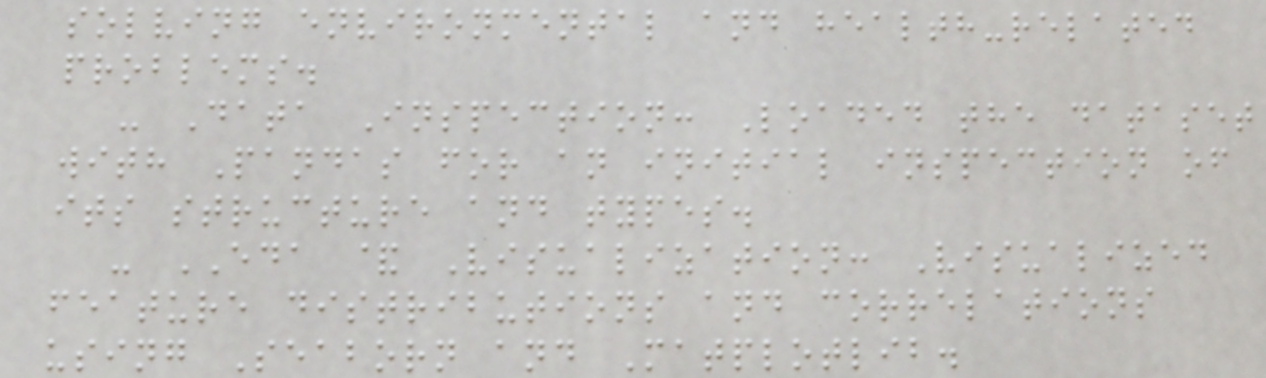solving environmental and health-related
problems.
- Data Inspection: Loaded the dataset
with Pandas for an initial inspection of
its structure and types.
- EDA & Visualization: Visualized
feature distributions and correlations
using Seaborn and Matplotlib.
